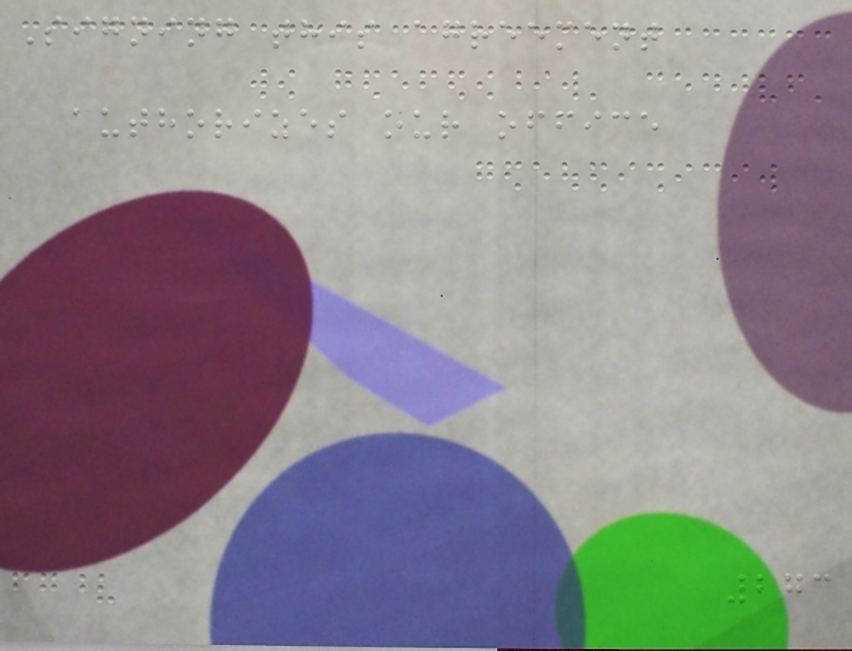Signing this agreement
authorizes our office
273
